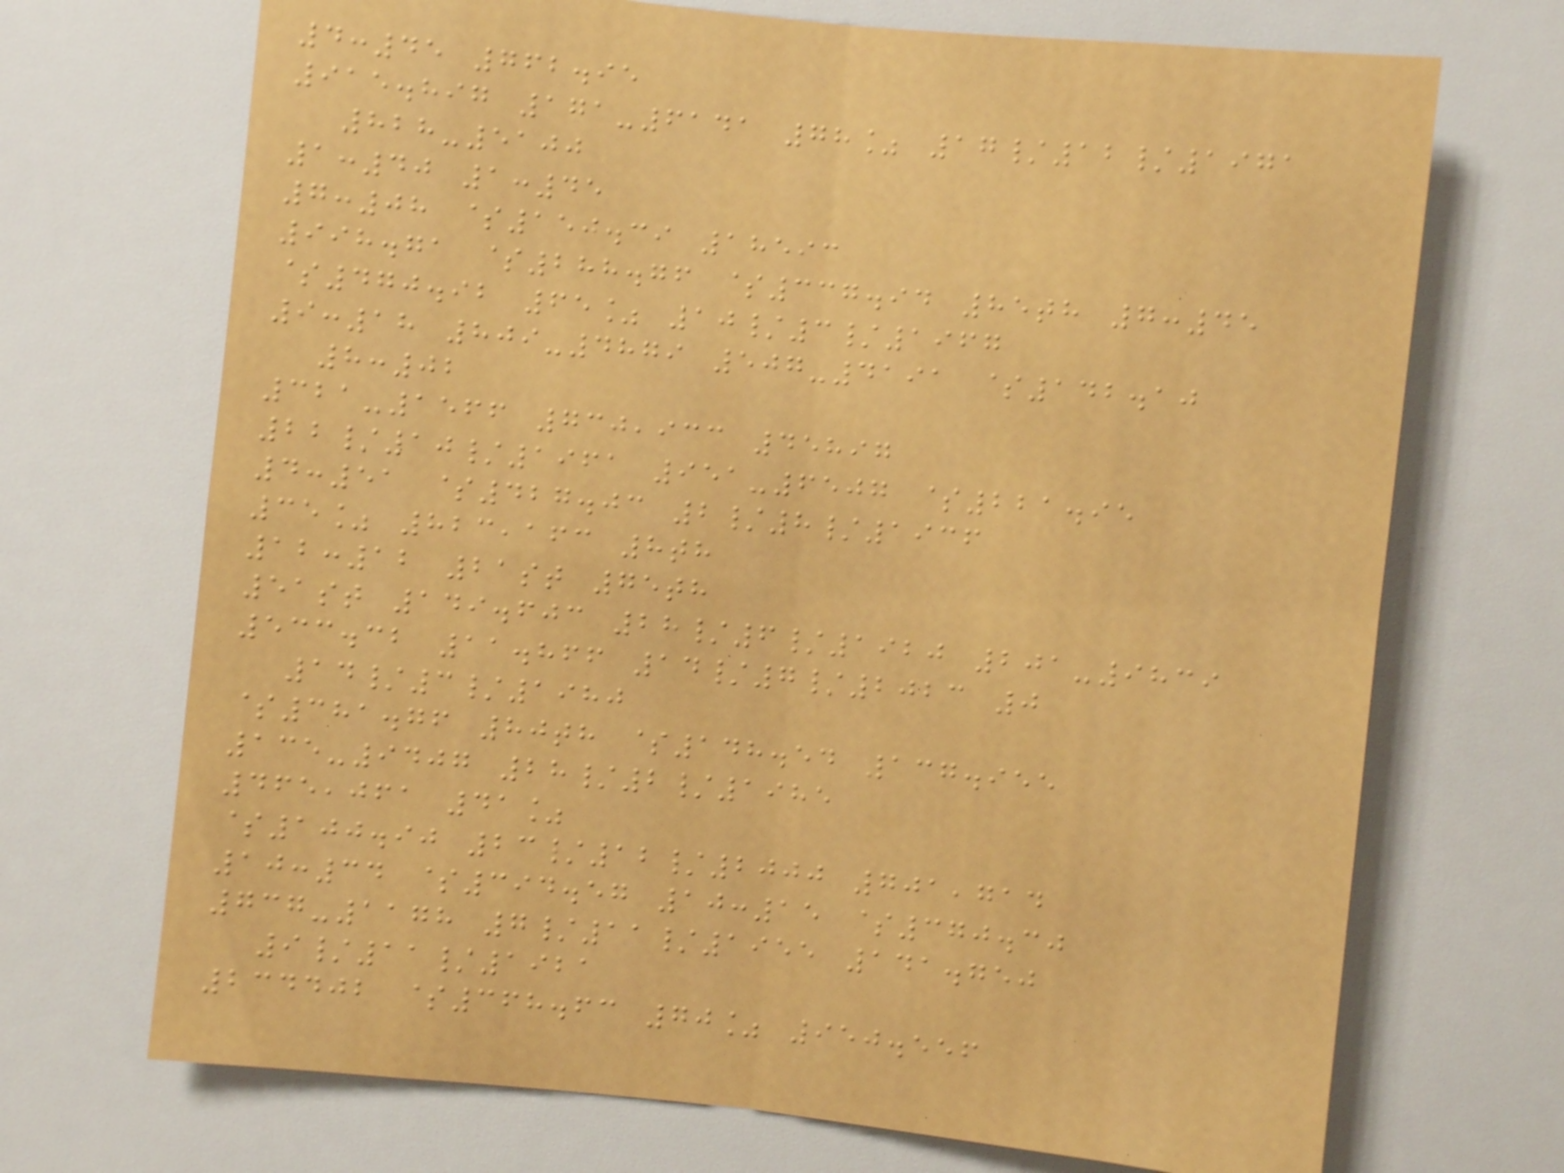4:45 762.95
915.897 171-6141 78% 17/12/1971
828-5100
1:40 1:45
7:08 $150.39 18593
998.71 $288.76 $337.94 85th 7:45
$470.92 65% 10/3/1967
9:18 809-4879 507-4191 $142.10
8:02
321-1566 730,933 45897
22/10/1961 951-6507 $221.95
4:51 $427.03 2/8/1936
35% 823,163 8th
12:12 21st 75th
51st 149.603 28/6/1920 201-9839
533.32 11.866 14/7/2023 0
14/3/1980
$381.76 80th $148.54 137.955
135-9407 28/2/1985
465,061 41%
$100.90 23/12/2000 701,714
10:34 $394.57 10:15 $370.30
737-1178 7/11/1955 141.750
9/11/1921
234402 $368.63 70% 950.556
